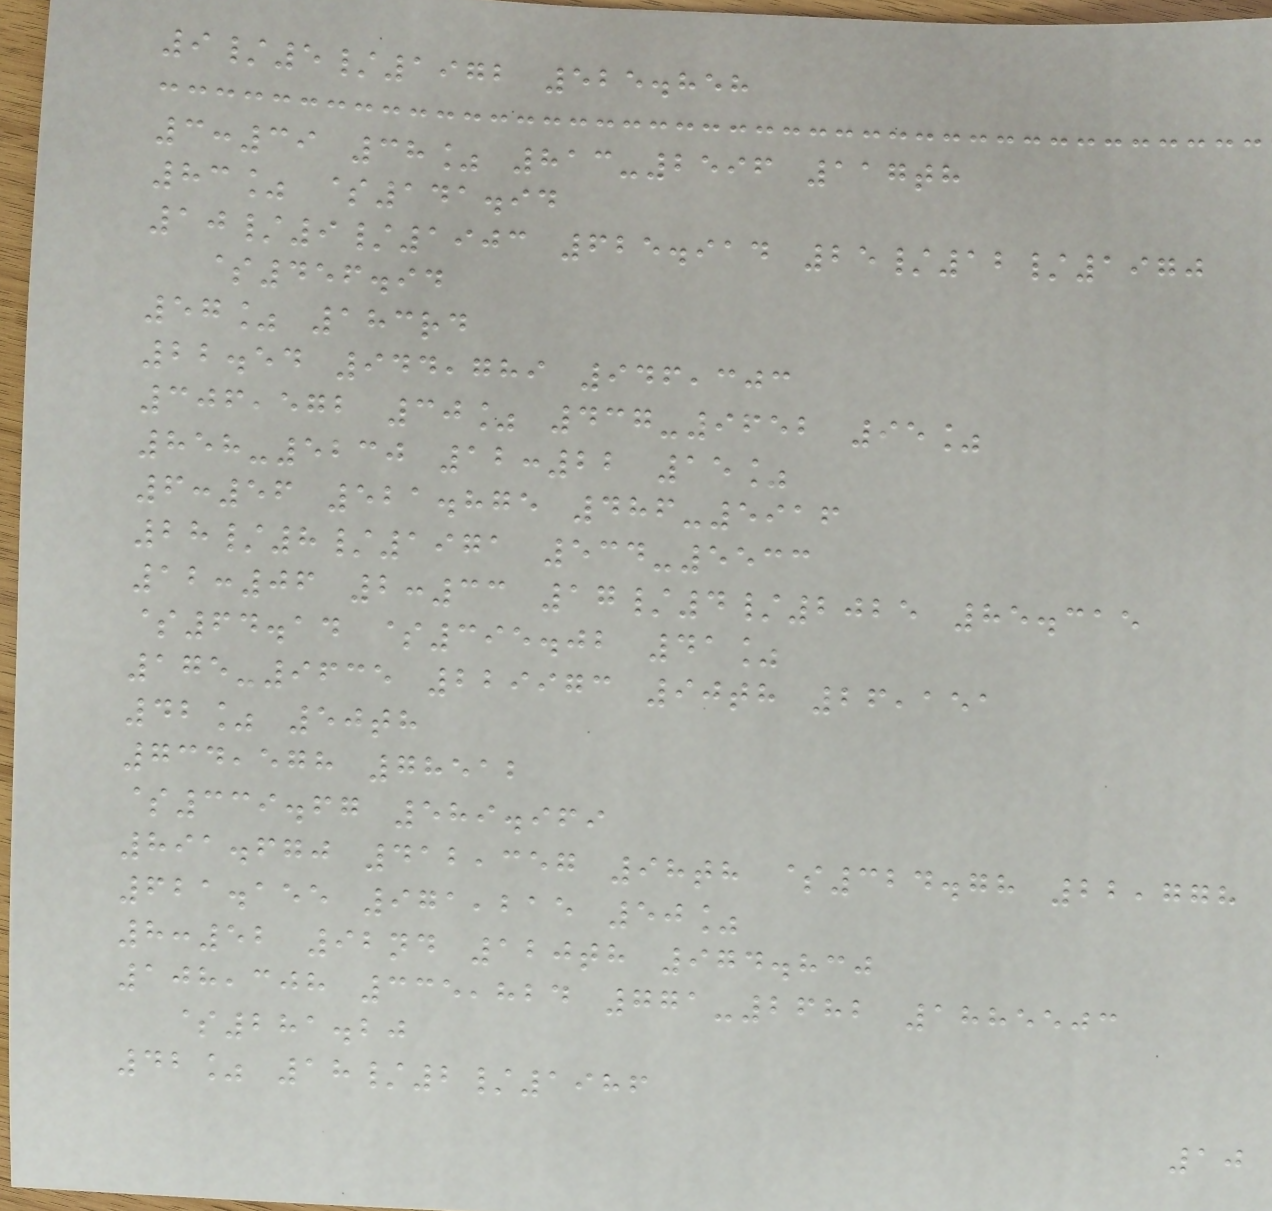9/5/1972 525.858
3:39 38% 813-2596 117th
83% $141.94
10/9/1903 625.914 25/12/1970
$456.94
57% 183rd
22.54 944,789 946,303
306,572 30% 437-9652 95%
858-5230 12:22 15%
6:56 521.875 486-5916
28/8/1971 534-5533
12:06 2:33 17/4/2025 85.315
$64.14 $395.02 41%
175-9635 229973 90th 26,151
42% 50th
734,578 78512
$339.67 589.969
891.670 412,357 98th $324.78 22,778
621.155 971,215 50%
8:52 92nd 120th 974.830
108,308 335,824 771-2682 1885503
$281.20
42% 18/2/1986
10
